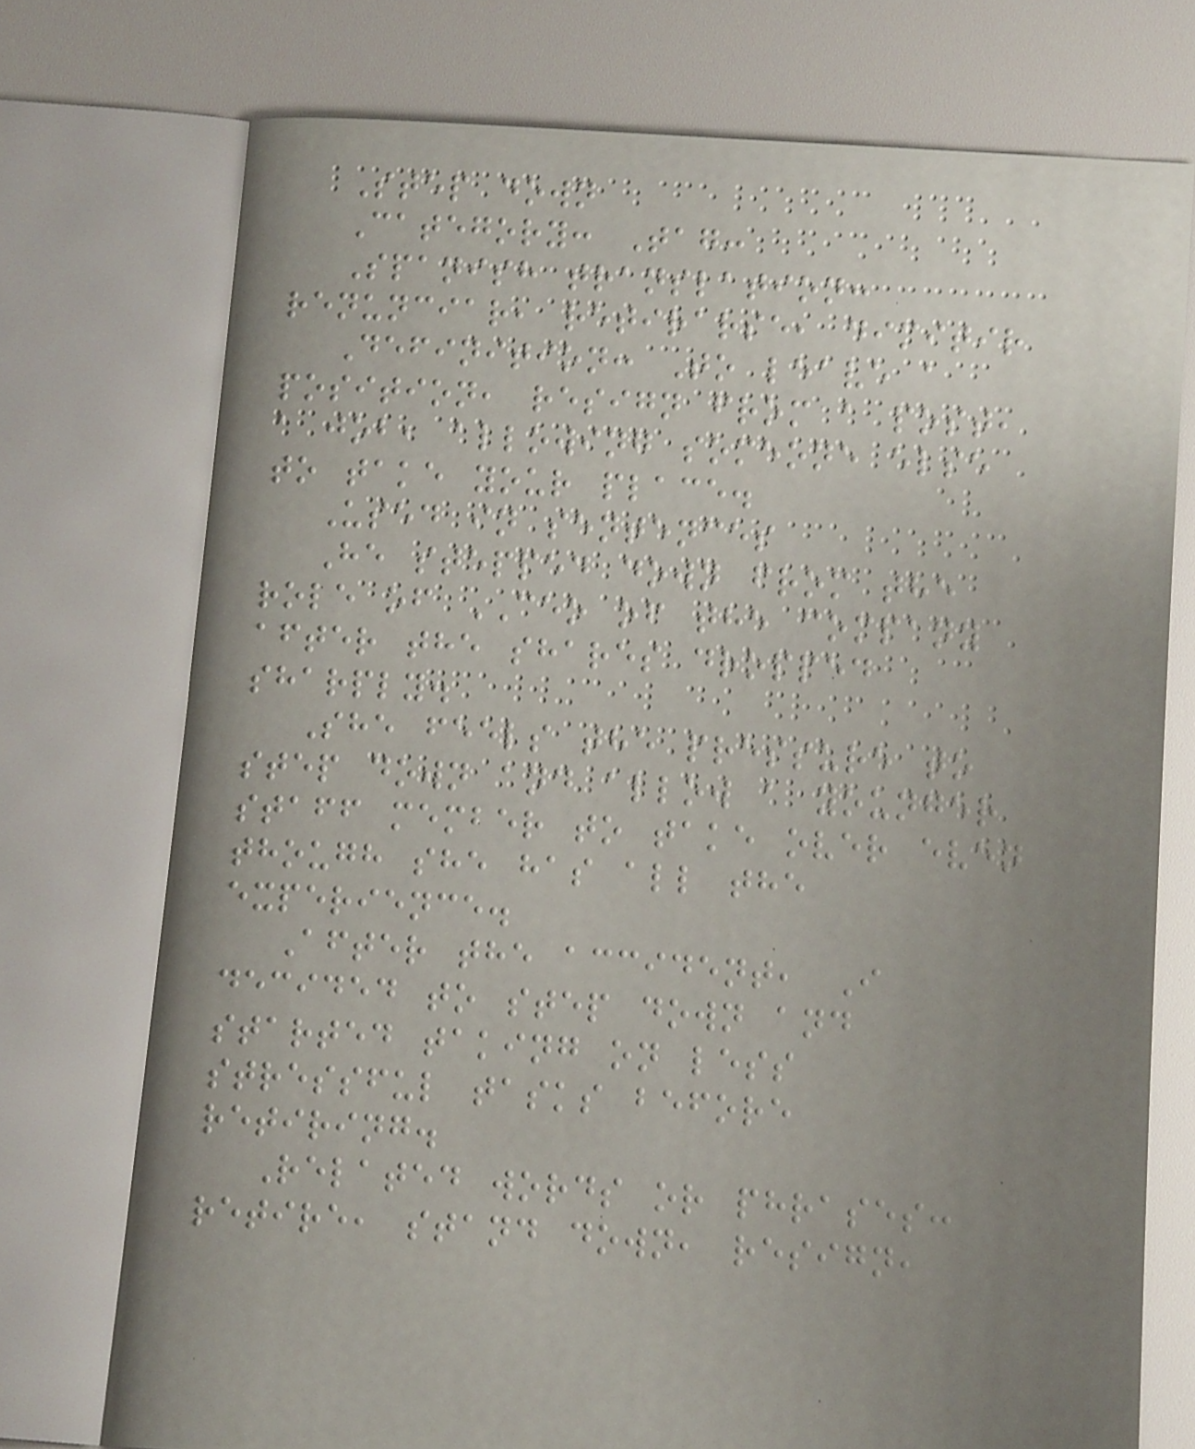Step down
Category: Tag:
Spanish translation:
renunciar, retirarse, dimitir
Definition: To leave a
position, resign from a post,
a job, allowing someone else
to take your place.
Used in sentences
He stepped down from the
role of CEO of the company
after the shares dropped
sharply.
She feels the pressure to
step down and allow a younger
staff member to take over even
though she has all the
experience.
After the accident, I
decided to step down and
started taking on less
stressful tasks before
retiring.
Related words or phrases:
retire, stand down, resign,
